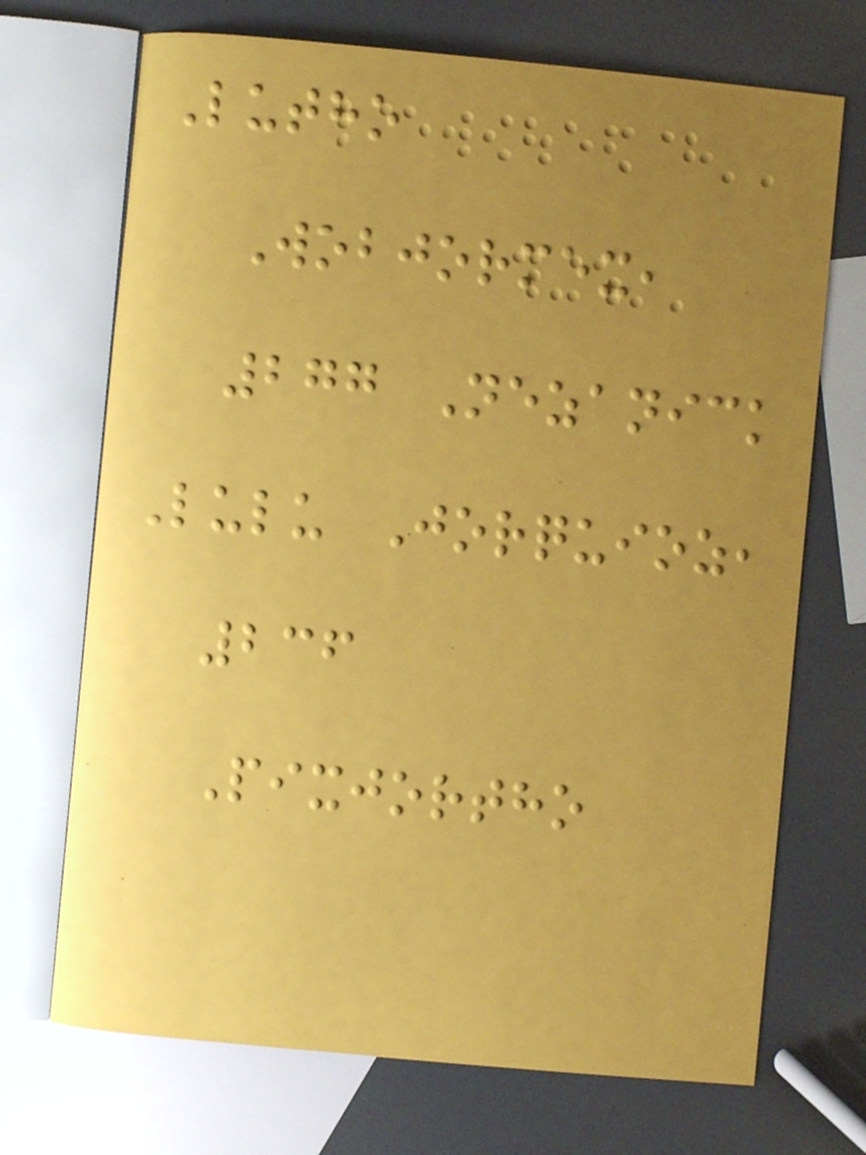Lutho
Wobjormex,
277 Nezanick
Lulu Jorquioz,
236
Pixjortho
